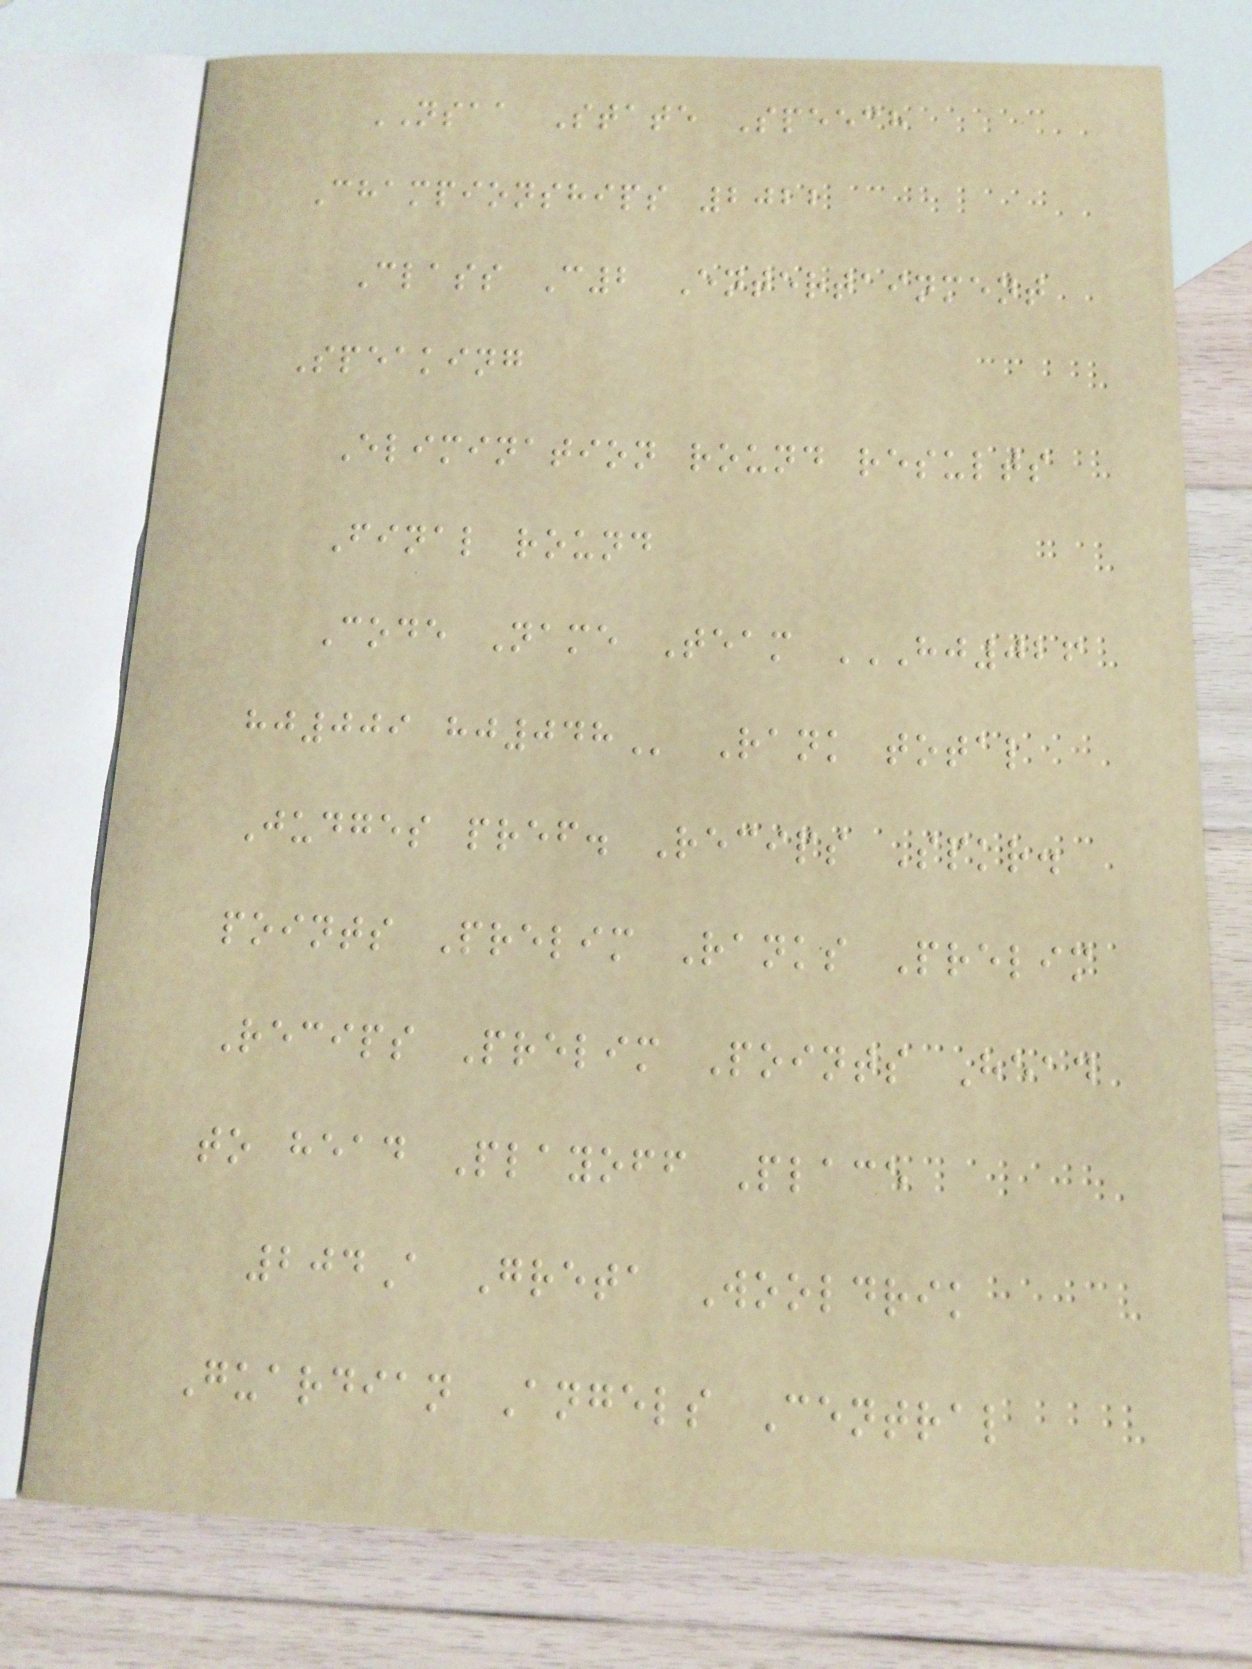NSAA State Speech
Championships 2022
Class C2 Entertainment
Speaking
Elimination round results
Final round
Code Name Team HJ026
HJ009 HJ048 Rank total
Judges pref. Recips Spkr.
points Prelim Ranks Prelim
Recips Prelim Points Head
to head Playoff Place
204A Greta Wooldrik
Guardian Angels Central
